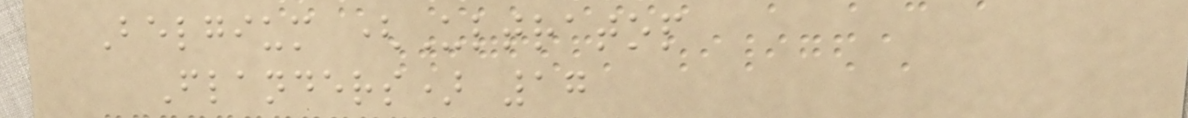Belgium (Ultratop
Flanders) 17
